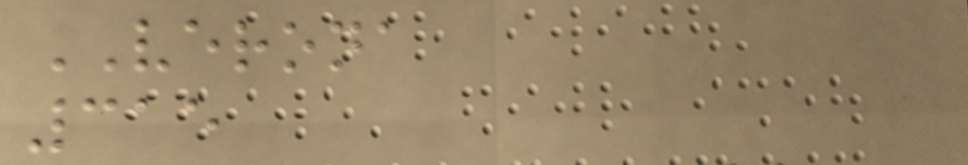VERONA
315
